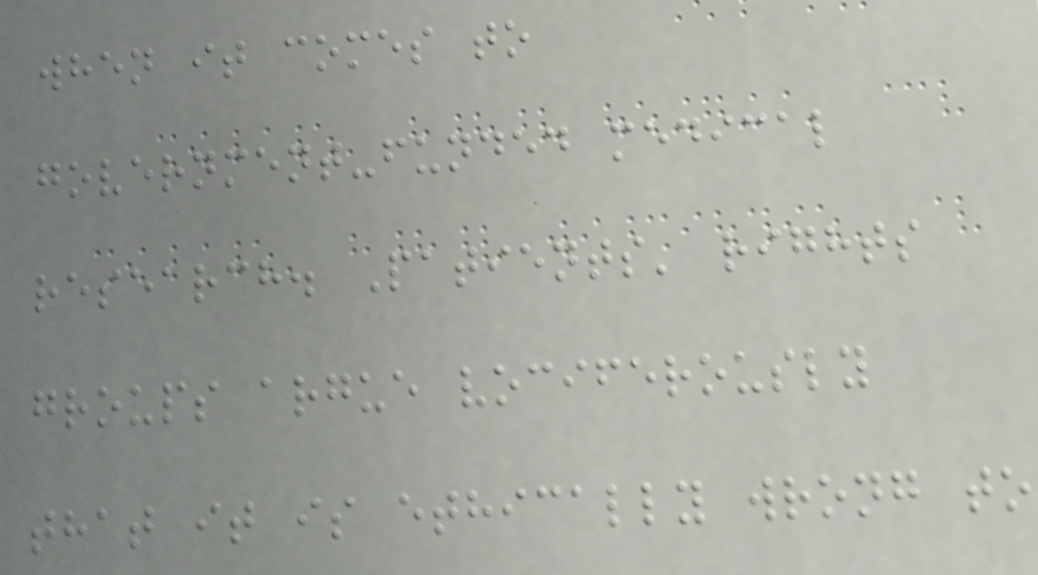when it comes to
government-funded medical
research. Patients' rights
groups argue vociferously
that it is ethically wrong to
